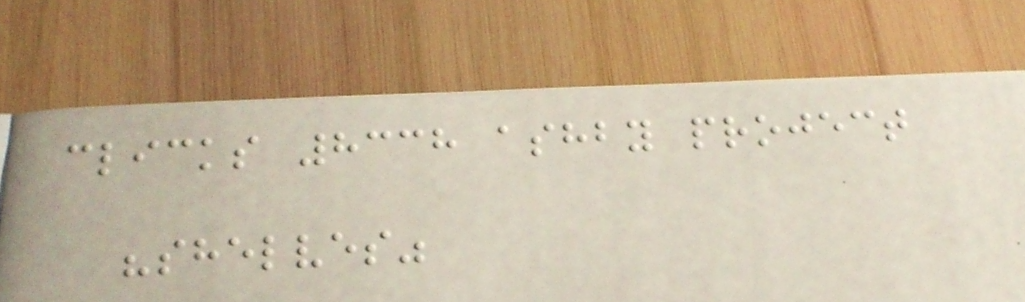clicks 8338 ashby project
"shelves"
